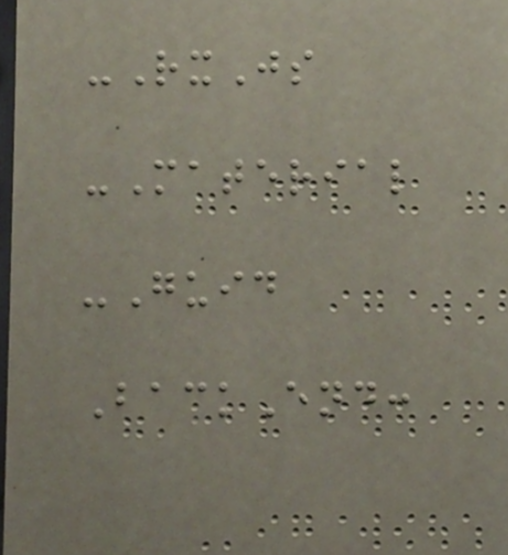-RxJs
-Material
-Guid
BackEnd:
